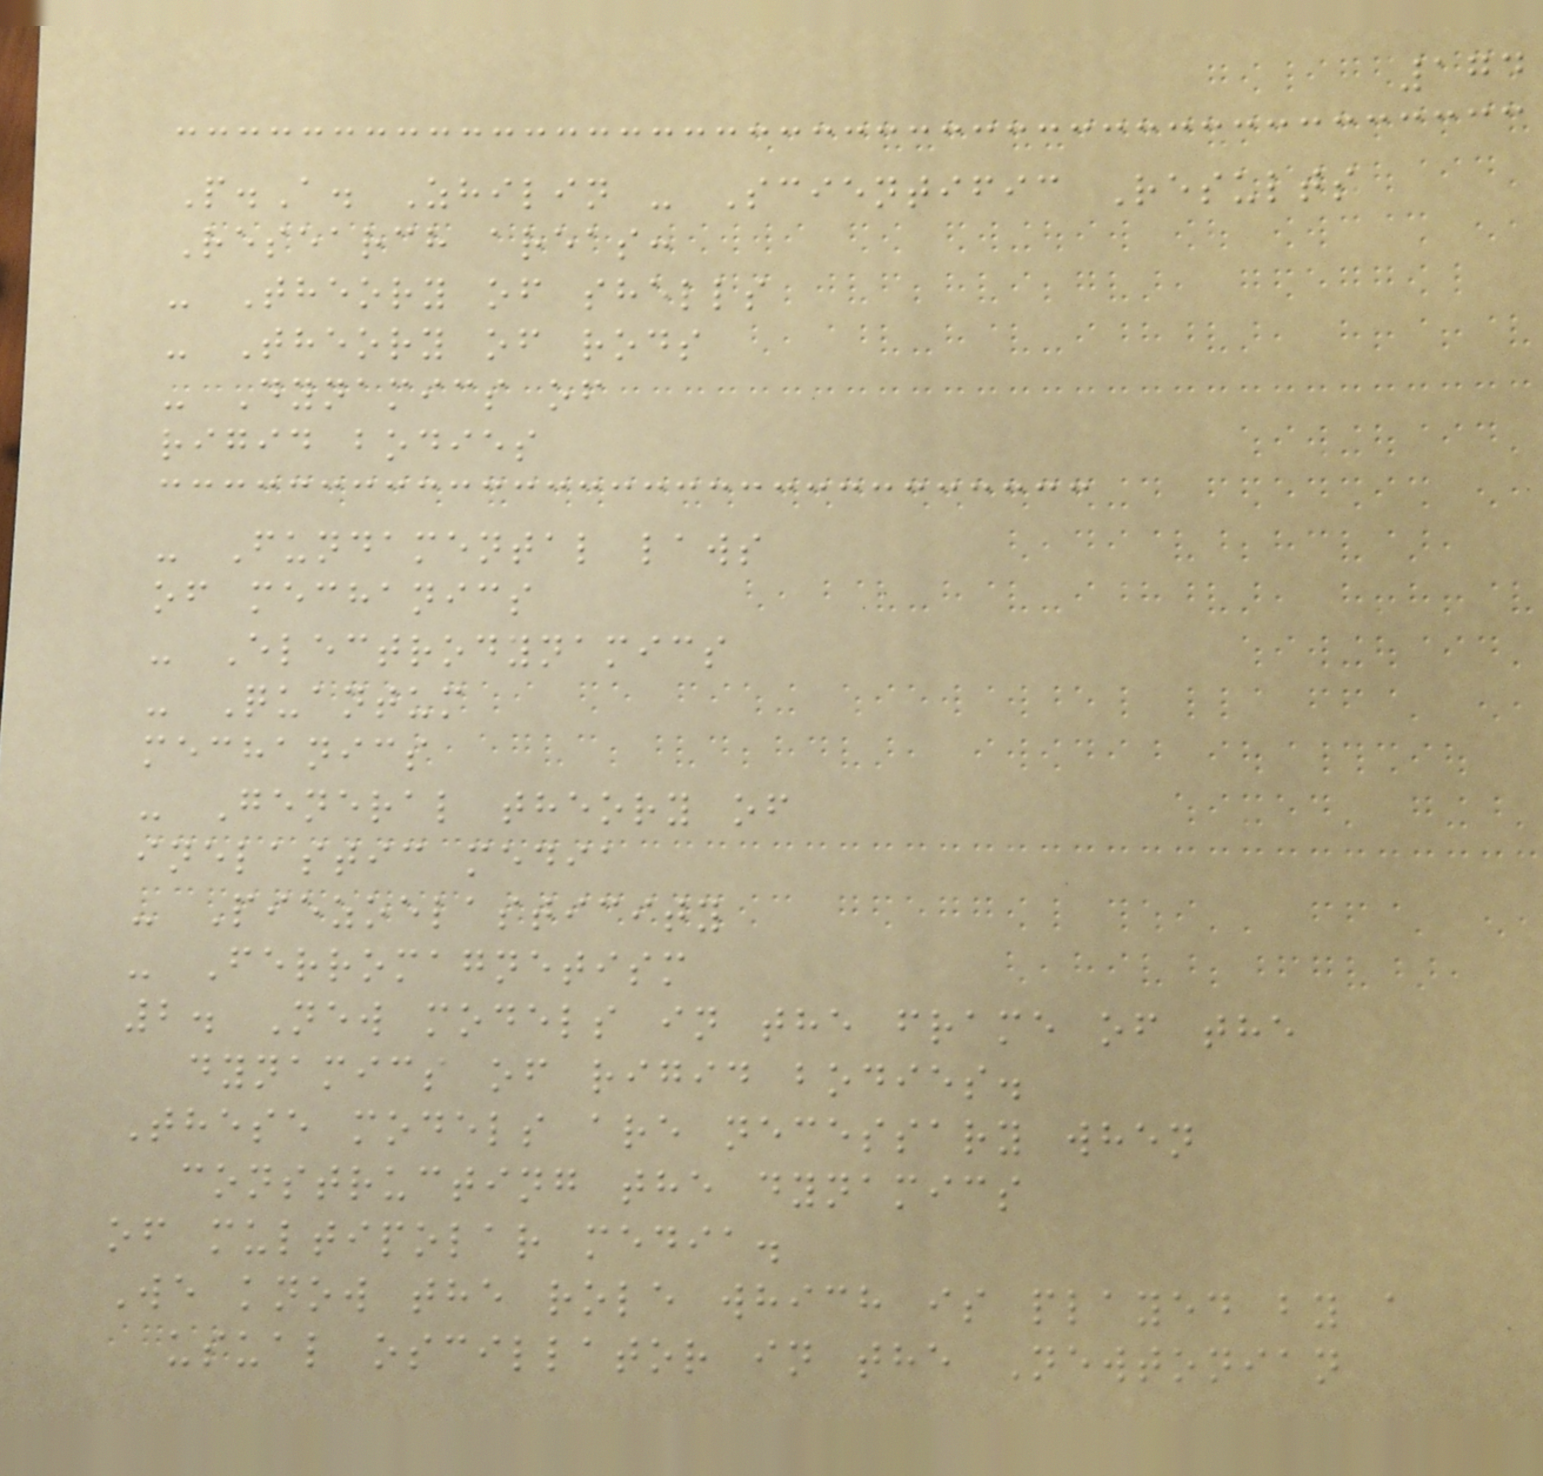174
P.A. Zhilin - Scientific Results
Research areas:
- Theory of shells
- Theory of rods
- Dynamics of
rigid bodies
- Fundamental laws
of mechanics
- Electrodynamics
- Quantum
mechanics
- General theory of
inelastic media
- Piezoelasticity
- Ferromagnetism
2. New models in the frame of the
dynamics of rigid bodies.
These models are necessary when
constructing the dynamics
of multipolar media.
We know the role which is played by a
usual oscillator in the Newtonian
